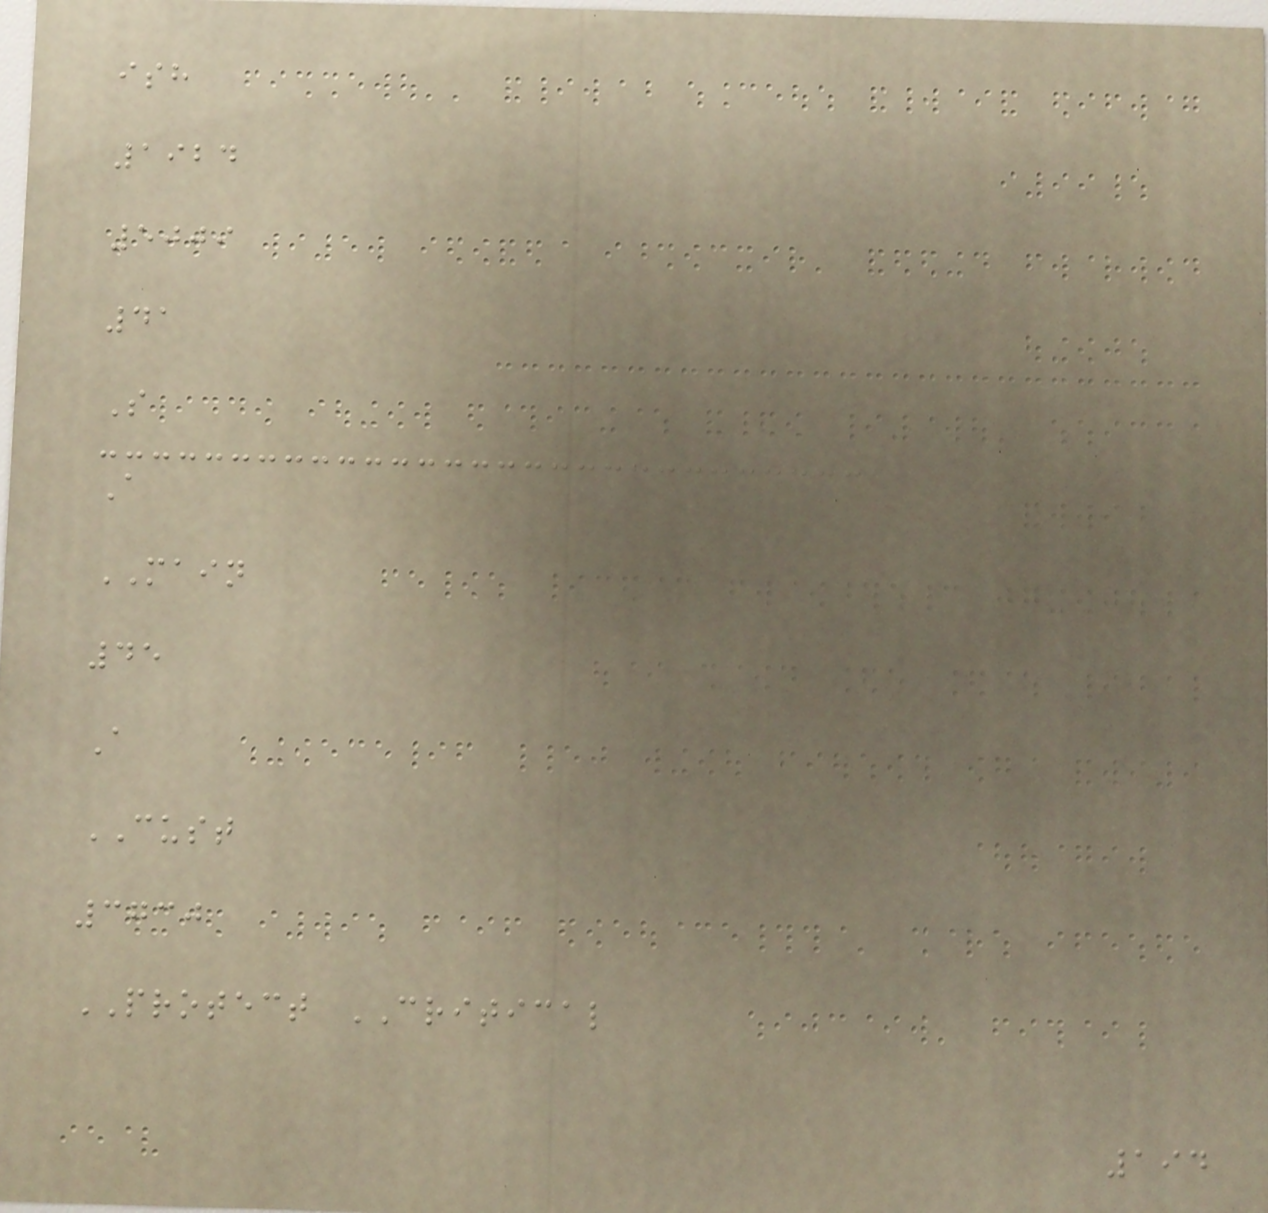ish
1924
5009
41
S
A
MAIN
45
A
CUST
3730
PROTECT CRITICAL
194
